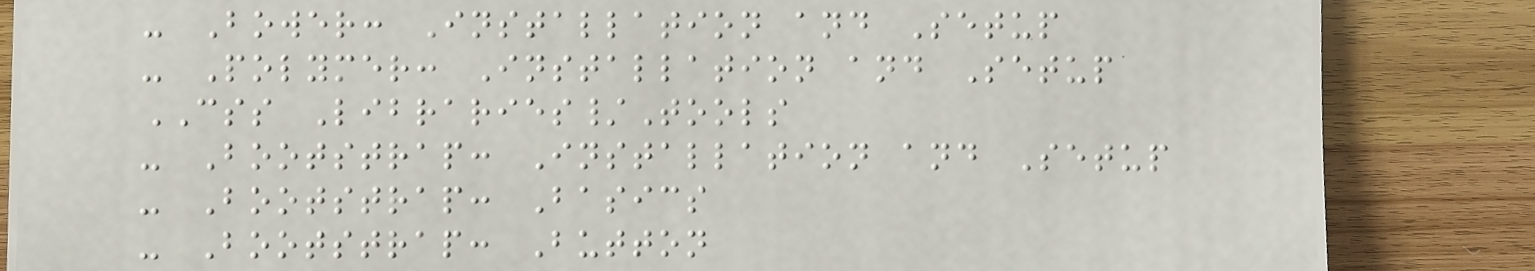- Bower: Installation and Setup
- Polymer: Installation and Setup
CSS Libraries/Tools
- Bootstrap: Installation and Setup
- Bootstrap: Basics
- Bootstrap: Button
